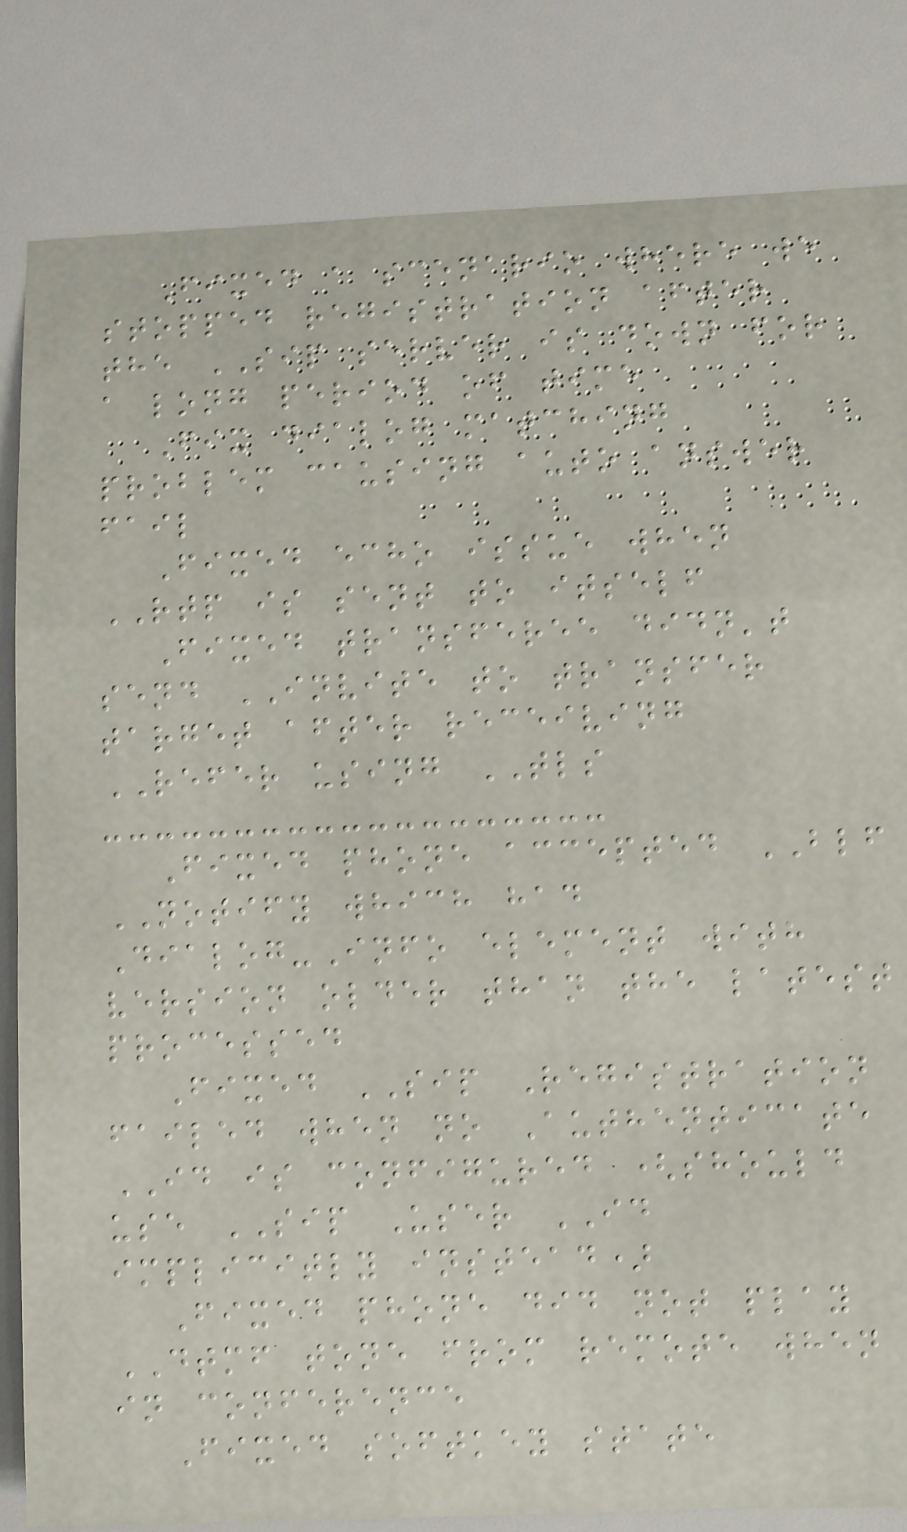Fixed a scenario where we
stopped registration after
the SIP server is down for
a long period of time
Fix dialog matching
problem causing auto answer
fail
Fixed echo issue when
RTP is sent to itself
Fixed transferee didn't
send INVITE to transfer
target after receiving
REFER using TLS
Fixed phone accepted BLF
NOTIFY which had
Dialog-Info element with
version older than the latest
processed
Fixed SIP Registration
failed when no Authenticate
ID is configured (should
use SIP User ID
implicitly instead)
Fixed phone did not play
DTMF tone from remote when
in conference
Fixed softkey state
